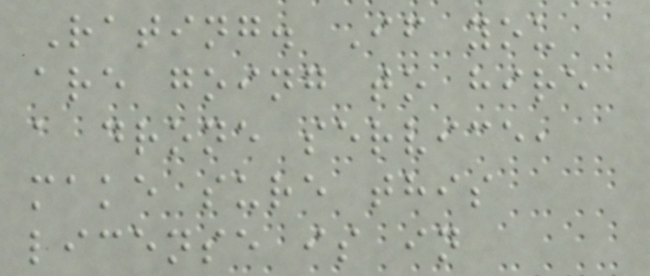Rating. If you
are going to hire
a drone service,
make sure this
license is in
